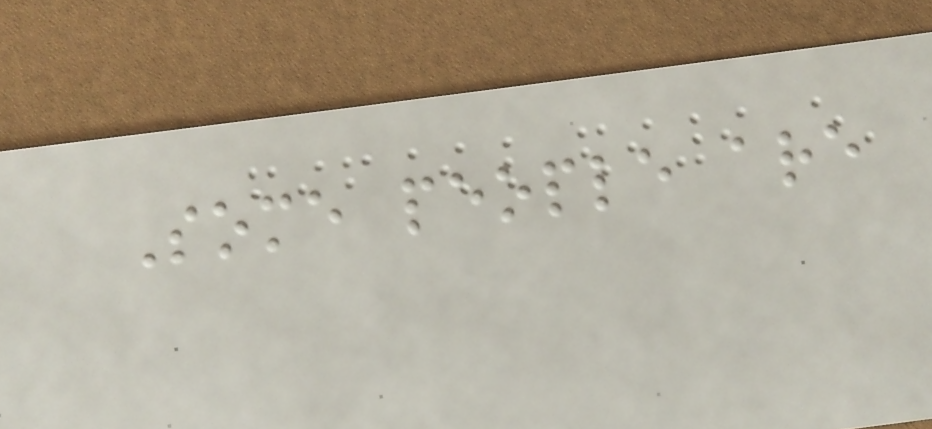Some people are
